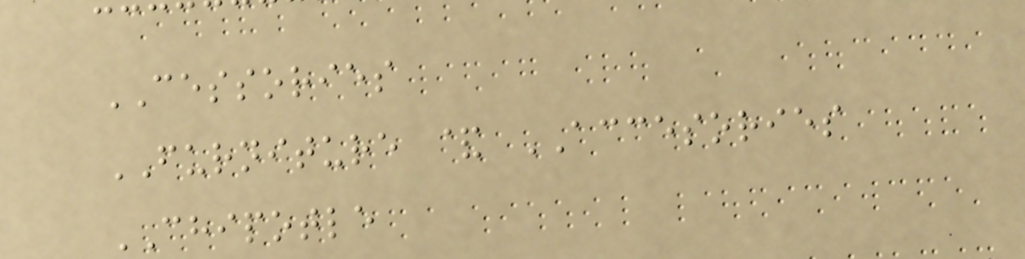CESSORIES
FURNITURE & ACCESORIES
CHIPOTLE
